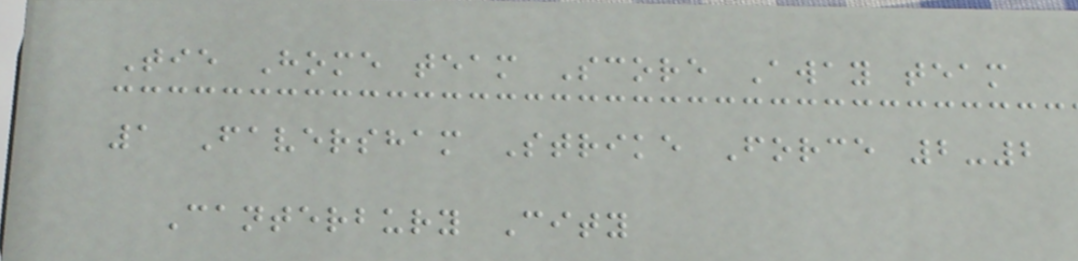Tie Home team Score Away team
1 Faversham Strike Force 2-2
Canterbury City
